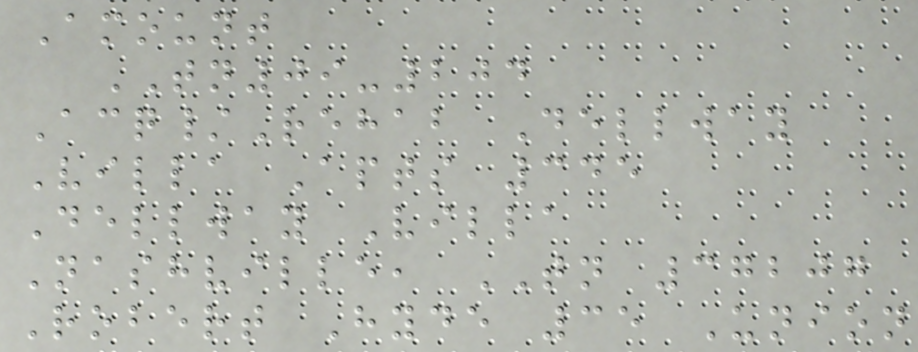Amount
TN09-204
Acq/Rehab Dellway
Villa Apts 345
Dellway Villa
Nashville, TN 37207
Robert Hyde 35 Union
